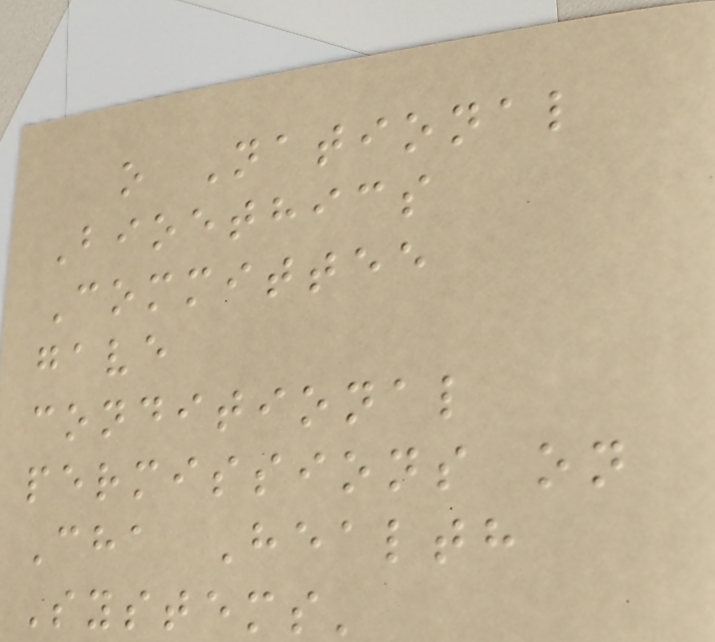o National
Bioethics
Committee
gave
conditional
permissions on
Cha Health
Systems'
